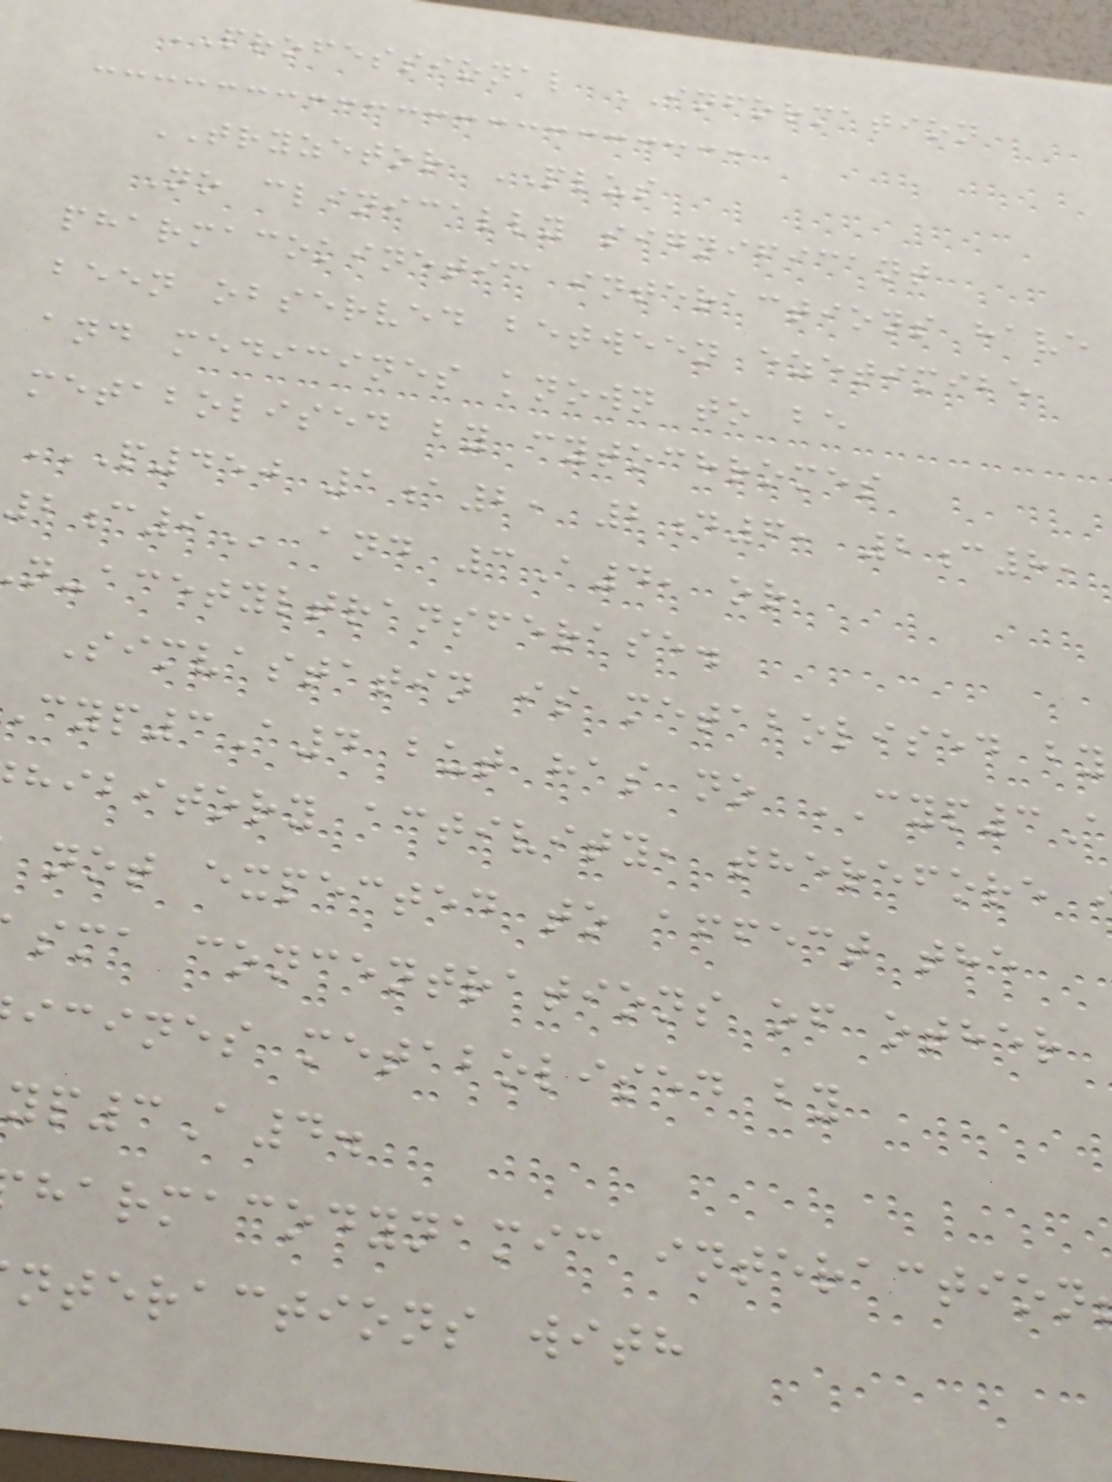PROFESSIONAL INFORMATION
TRYZETOR PLUS
No clinically significant
pharmacokinetic interactions have
been observed between ezetimibe
and medicines known to be
metabolised by cytochromes
P450 1A2, 2D6, 2C8,
and 3A4, or
n-acetyltransferase.
Simvastatin is metabolised by
3A4 but has no CYP3
hibitory activity, therefore
not expected to affect the
sma concentrations of other
icines metabolised by
3A4.
harmacodynamic interaction
nteractions with
